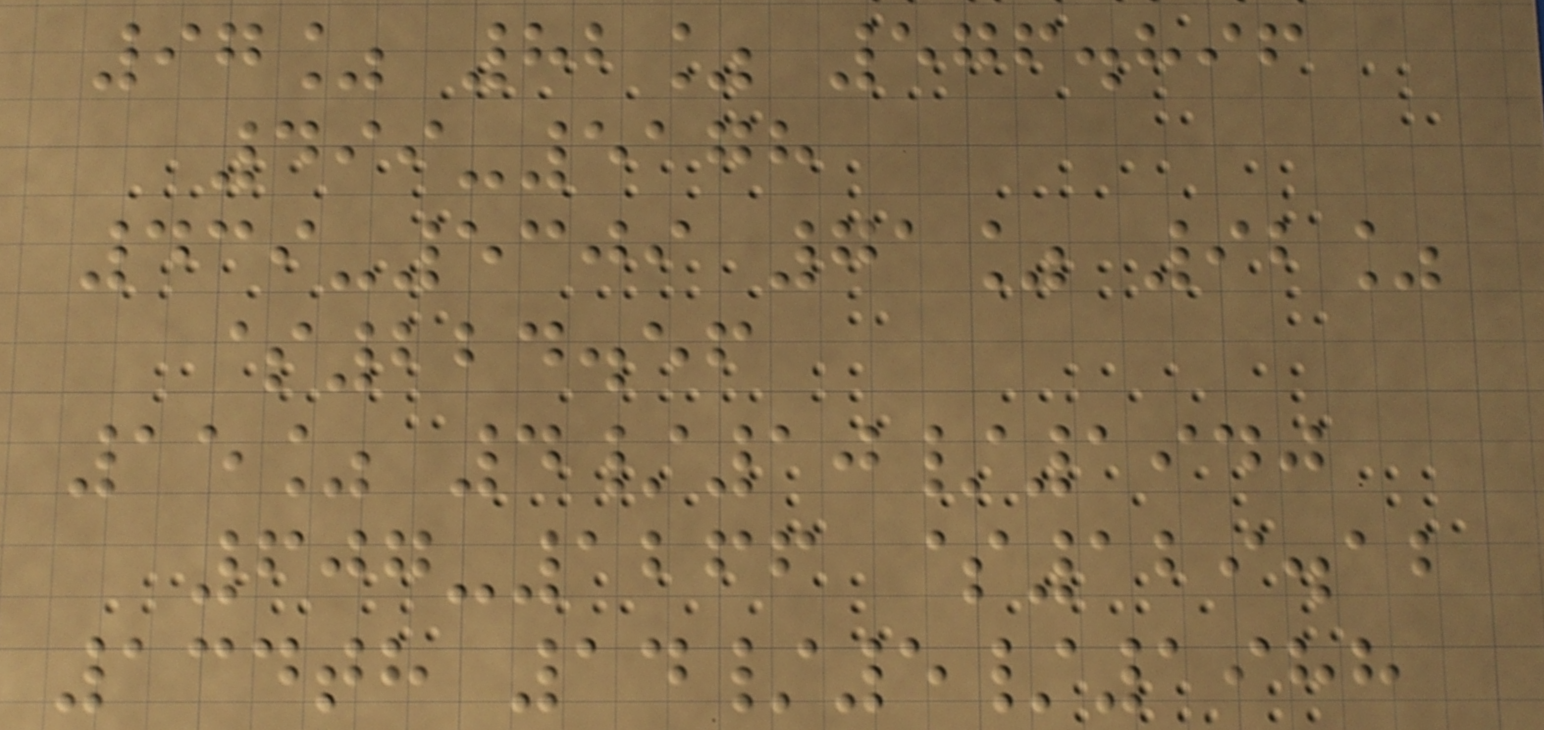97% 82% 576.896
499-5178
439-5309 71% 92%
$224.56
15% 4/10/1940
607-1266 $129.12
134th 14/5/1988
